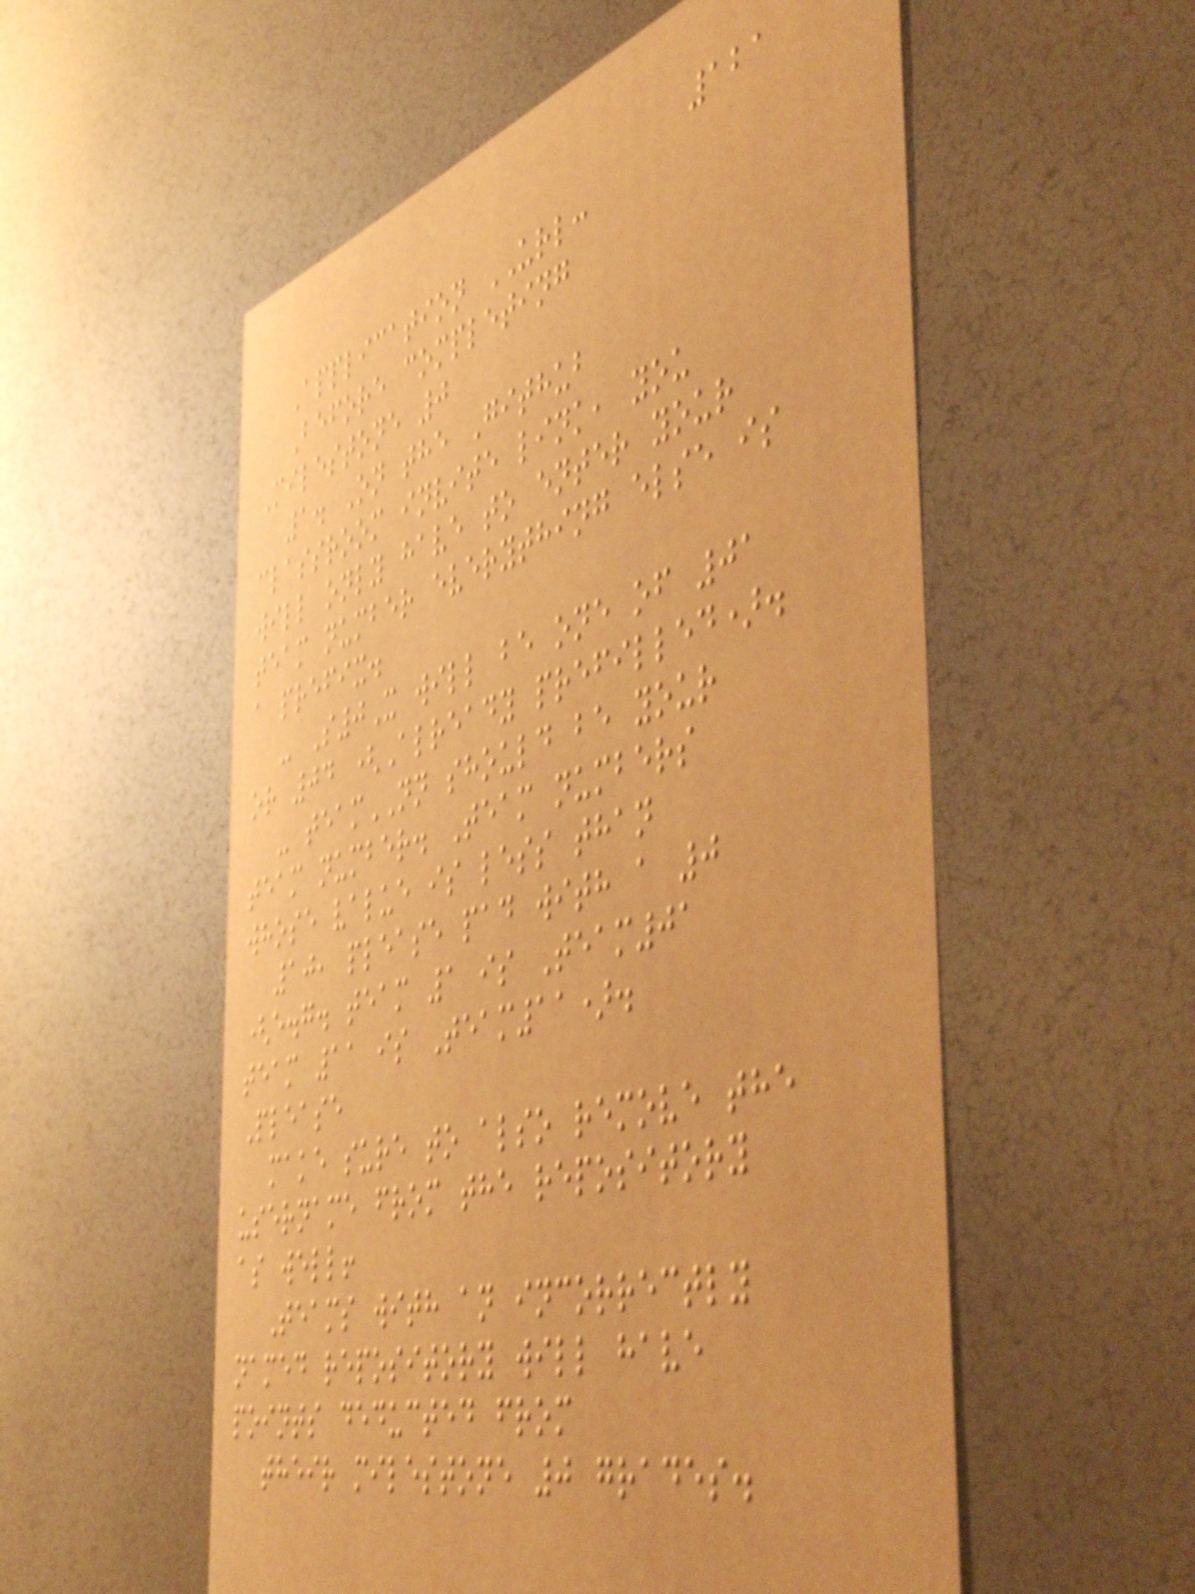121
Application URL:
Before completing
Milestone 0
1. On the Github
classroom invite link, you
will only have to enter your
team number everything else is
a prefix.
- S0X will be one of 01
or 04 (Already prefilled).
- teamNN should be your
team number. Team numbers
whose value is less than
10, please pad with a 0
(e.g. team 1 is Team01
team 11 is Team11).
Please
make sure to also remove the
username from the repository
as well!
Teams with an incorrectly
named repository will have
points deducted from
their milestone 0 grades.
